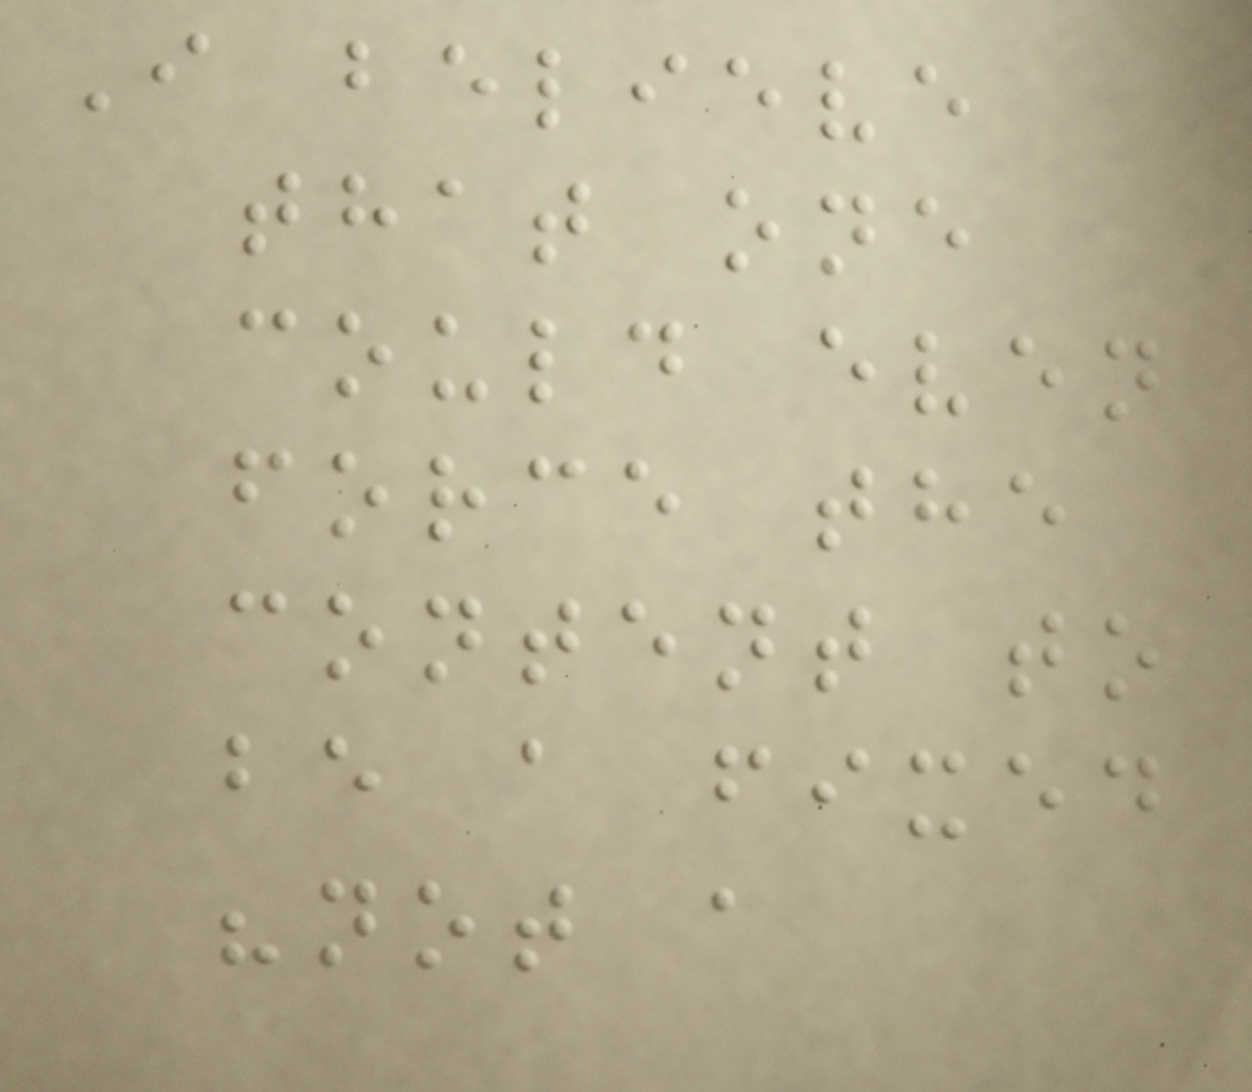I believe
that one
could even
force the
content to
be a fixed
"not a
